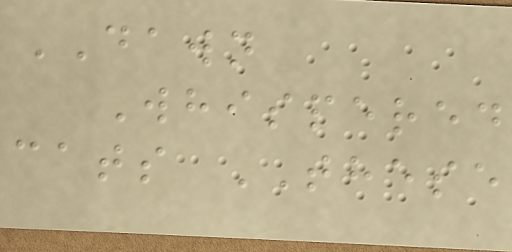DAWN
Whispered
cats THESE
